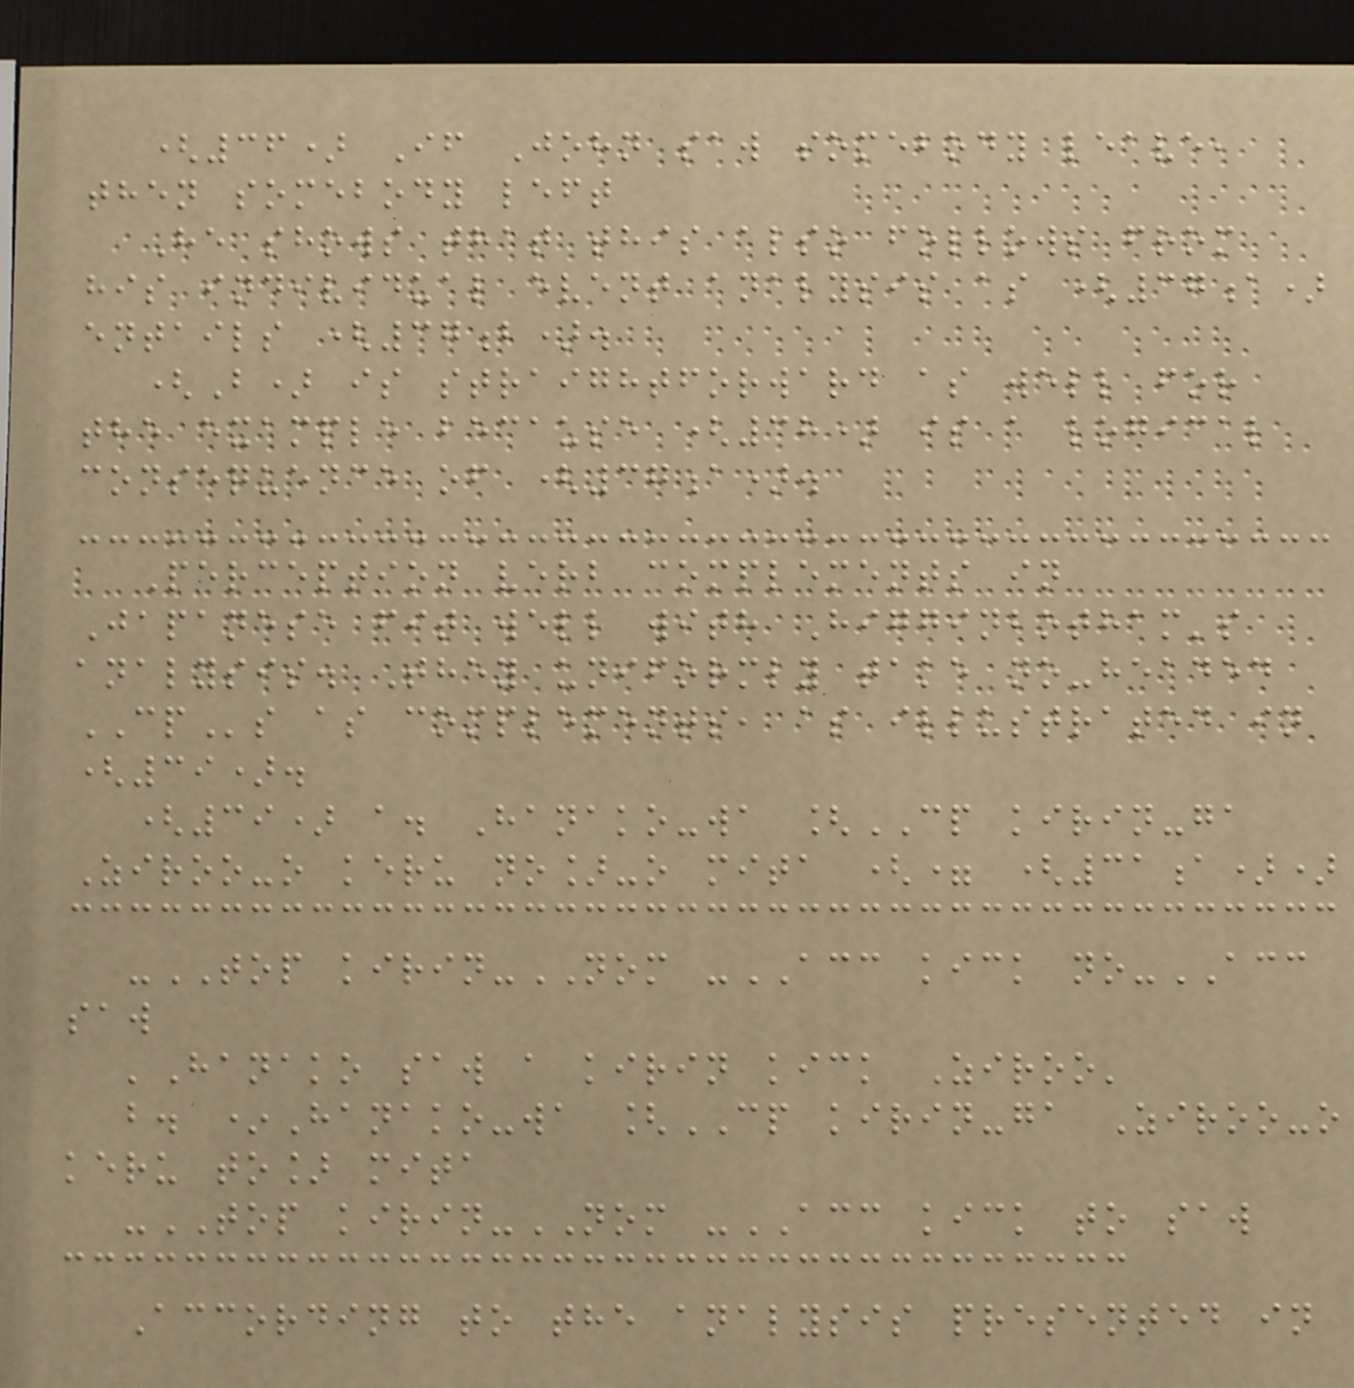(36) If John saw somebody leave,
then somebody left
He shows that this also follows from
his individual event analysis as (37a)
entails (37b).
(B) is straightforward as well for
the example because (38) is a logical
consequence of (37a).
Perception verb complements in
Japanese fit well with Higginbotham's
analysis. They uniformly take no-headed
CPs as complements, as illustrated in
(39).
(39) a. Hanako-wa [CP kirin-ga
Ziroo-o keru no]-o mita (= (31a))
-TOP kirin-NOM -ACC kick no-ACC
saw
'Hanako saw a kirin kick Ziroo'
b. *Hanako-wa [CP kirin-ga Ziroo-o
keru to] mita
-TOP kirin-NOM -ACC kick to saw
According to the analysis presented in
